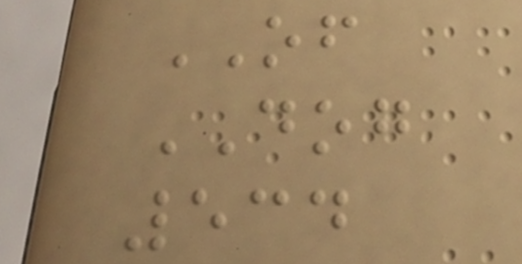OF
DOG
534
